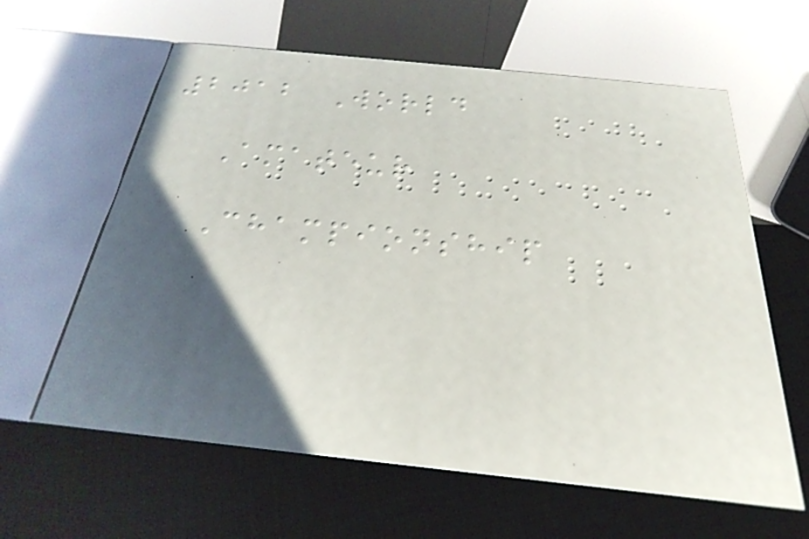2012 World
Amateur
Championship
